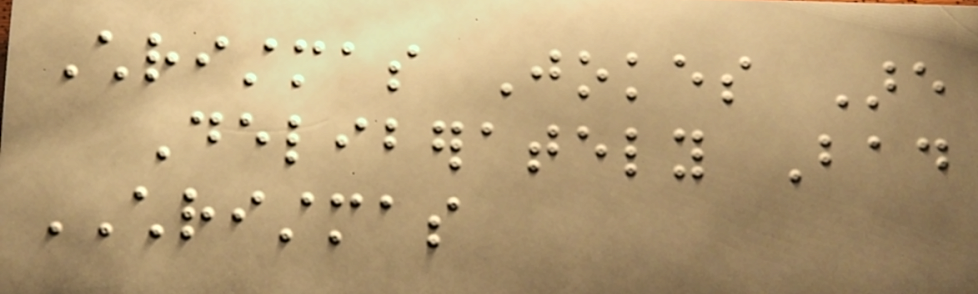Christmas Jokes Are
Deliberately Bad
CHRISTMAS
